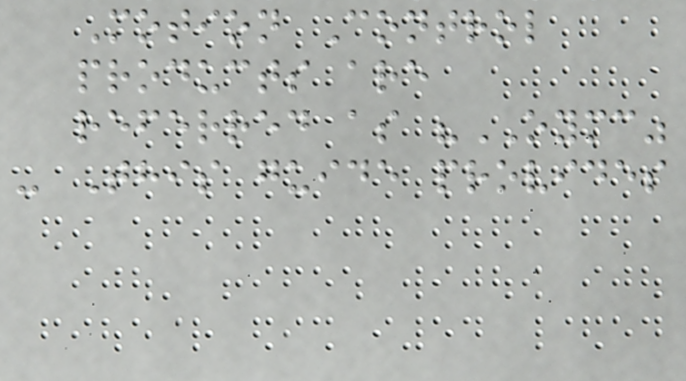Motion Control
products are
referred as "OYMC"
- This guide provides
